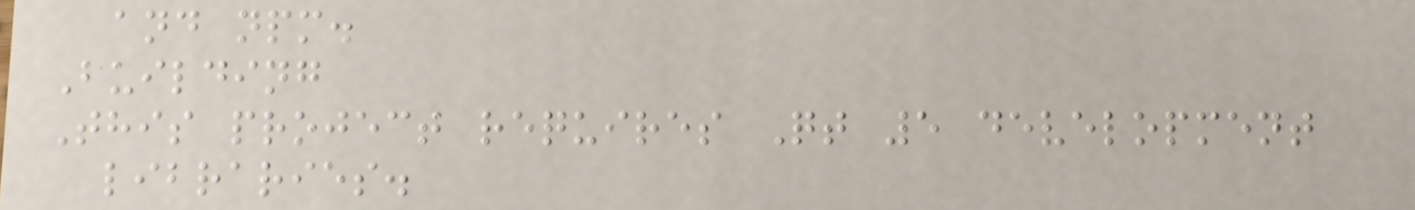and npm.
Building
This project requires Qt 5 development
libraries.
